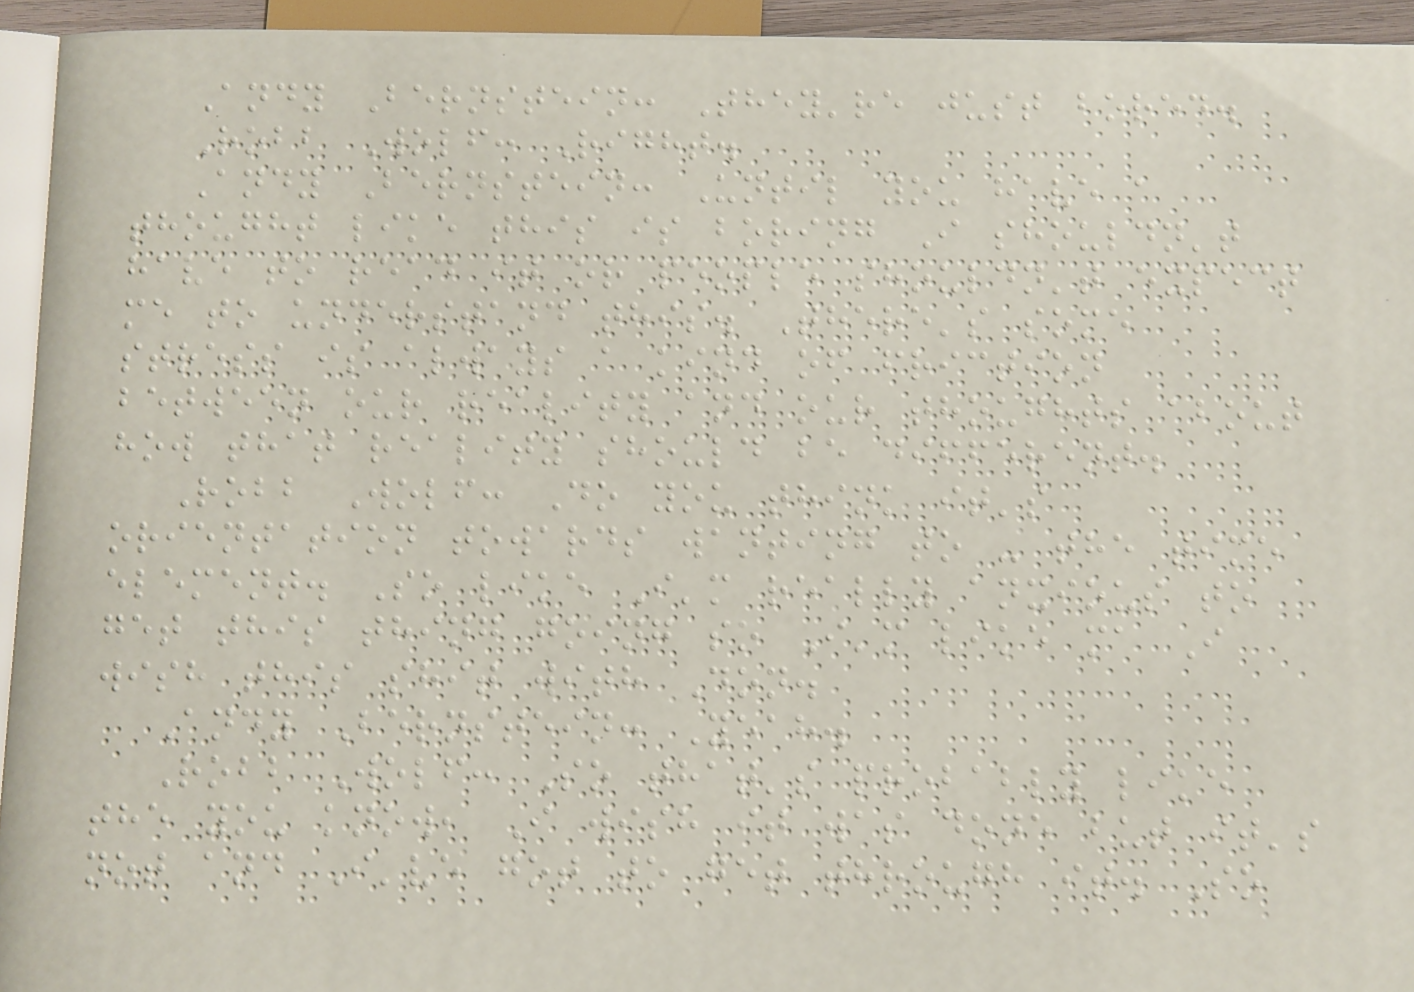Andy Bernstein: They're just bored.
Robb Wolf: Right.
Andy Bernstein: Until you have a
thought like this is boring I shouldn't
have to read it or people shouldn't expect
me to understand this. There's some
stress is always a kind of friction
between our reality and our thoughts about
how that reality should be different.
Robb Wolf: Do you think it's
orientation towards wanting to - the time
element. So like I'm really anxious to
get this thing going so I'm like ma I
wish this shit with Don.
Andy Bernstein: Yeah.
Robb Wolf: So that's probably like
the you know, I wish it was done but it's
not and I've got to get through it. So
